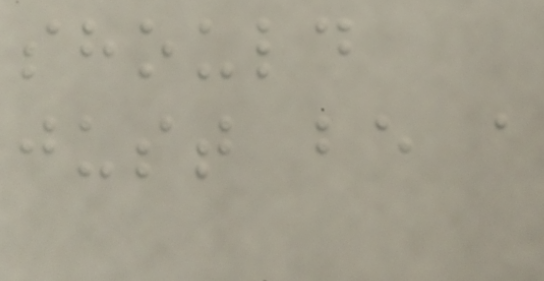should
just be a
